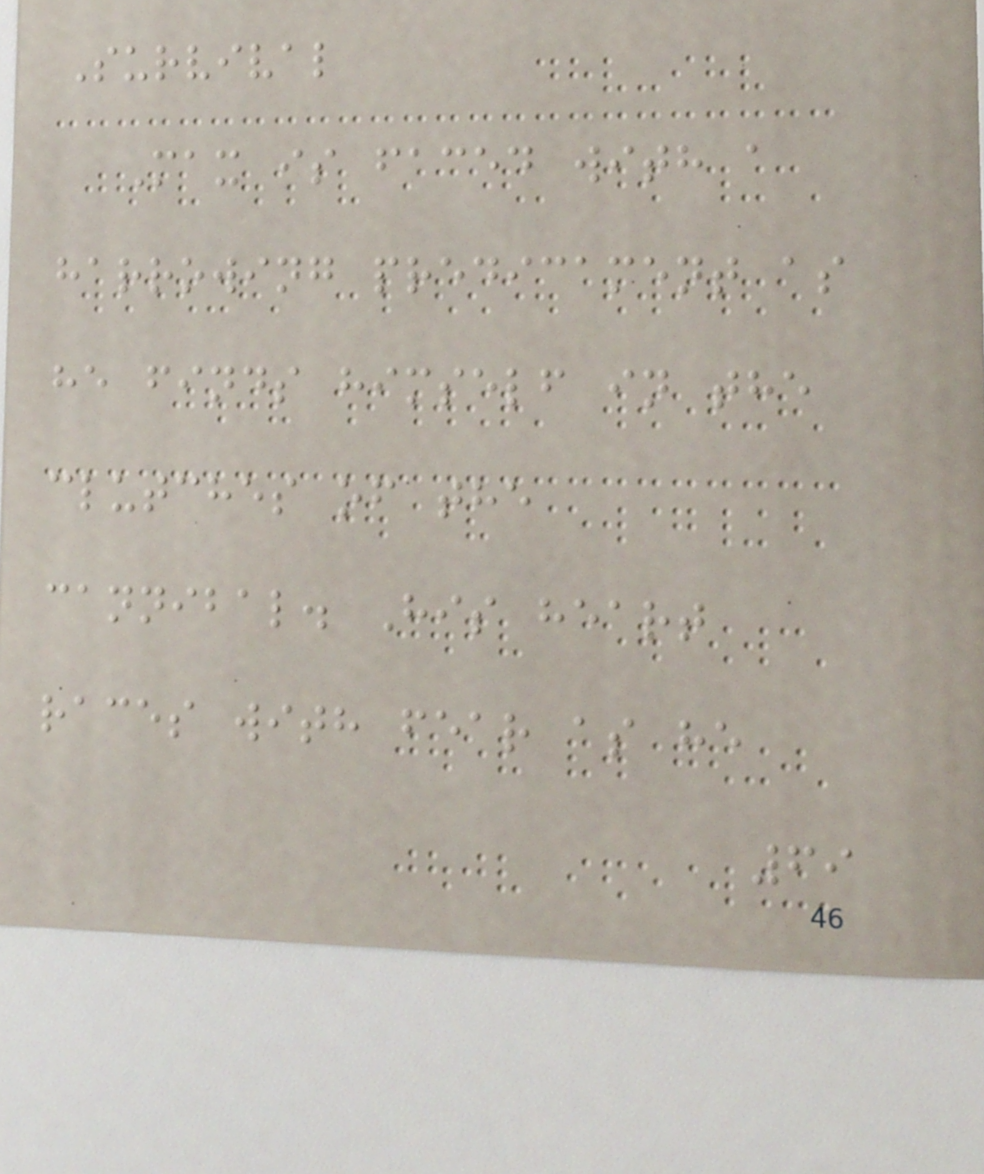Survival
Max is faced with a
harrowing predicament as
he finds himself in the
clutches of the
cannibal. His heart
races with fear as he
69
